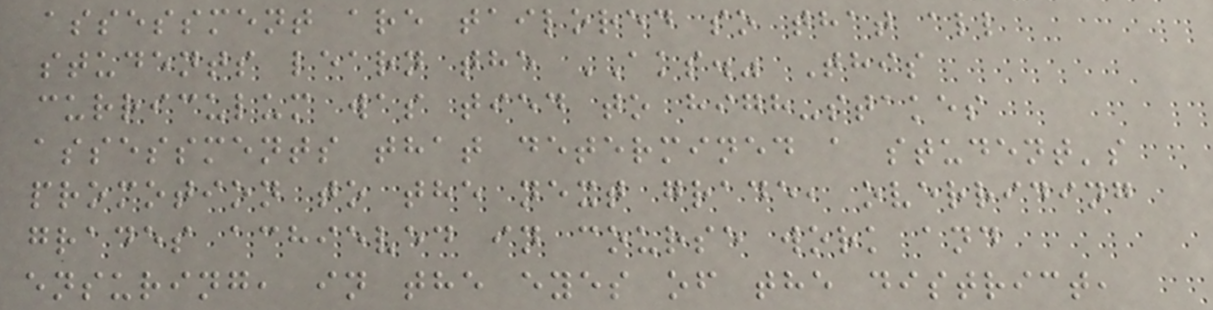assessment are tailored so that all
students learn the AKS." This
curriculum was tied to high-stakes
assessments that determined a student's
promotion to the next grade, overriding
grades achieved in course work and
ensuring, in the eyes of the district,
